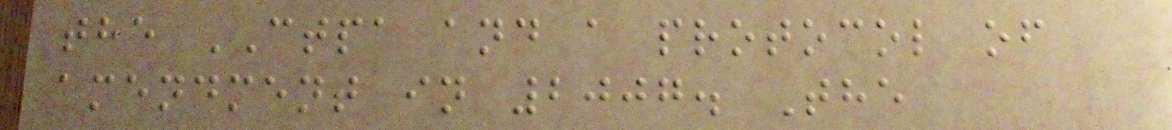the CTPA and a protocol of
amendment in 2007. The
